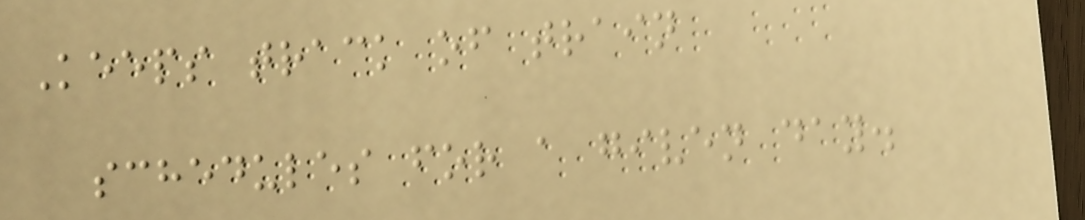Keeps track of train
schedules for a given day.
